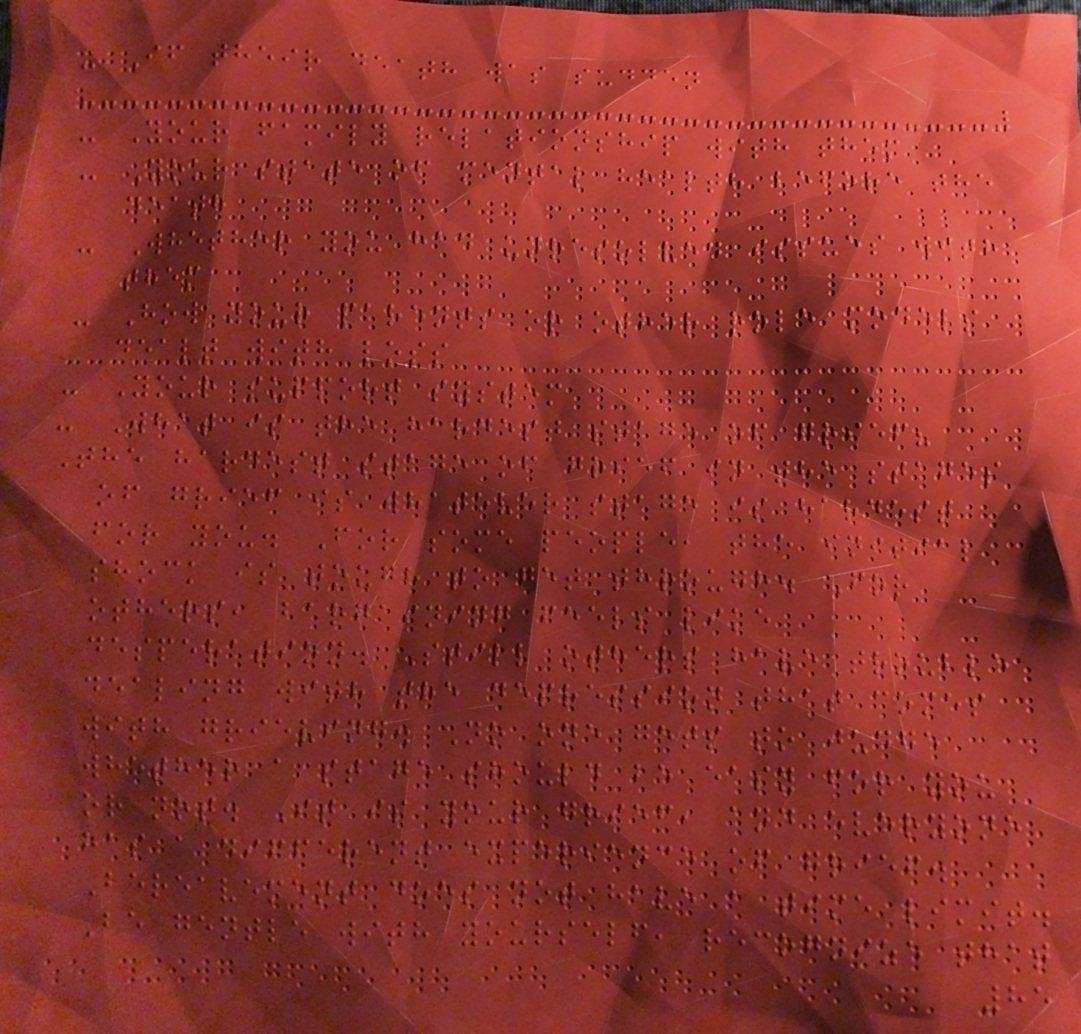- If their death was sudden
- Your family relationship with them
- Your state of mental health before the
death
- Whether you had unresolved issues with
them
- How your parents or other role models
dealt with loss
- Your support system
- What is the hardest stage of grief?
The hardest stage of grief in the stages
of grief is whatever stage is hardest
for you. For some people, the initial
shock is tough to get through. For
others, bargaining feels like
desperation. Still others have trouble
dealing with the depression that comes
with grieving. No one gets to judge
whether a stage should be easy for you
or not. It is your grief, and everyone
has a different experience of grief.
Bereavement does not have a time limit.
Be gentle with yourself, recognize that
85
